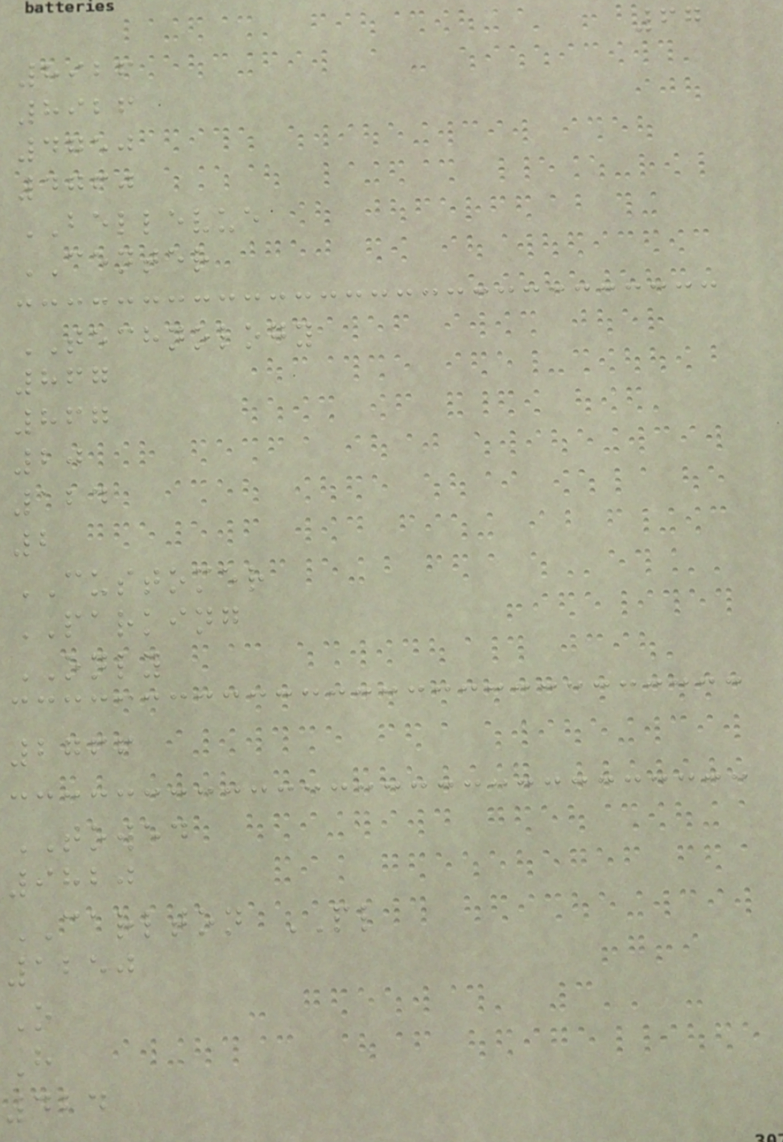67
8926
8926
4750
4760
BELLEVUE
CENTER
TECHNOLOGY
867
867
20
124
2
CUSTOMER
PARKING
ONLY
2766
TOWED
9820
CARLTON PL
1250
O
H
424
